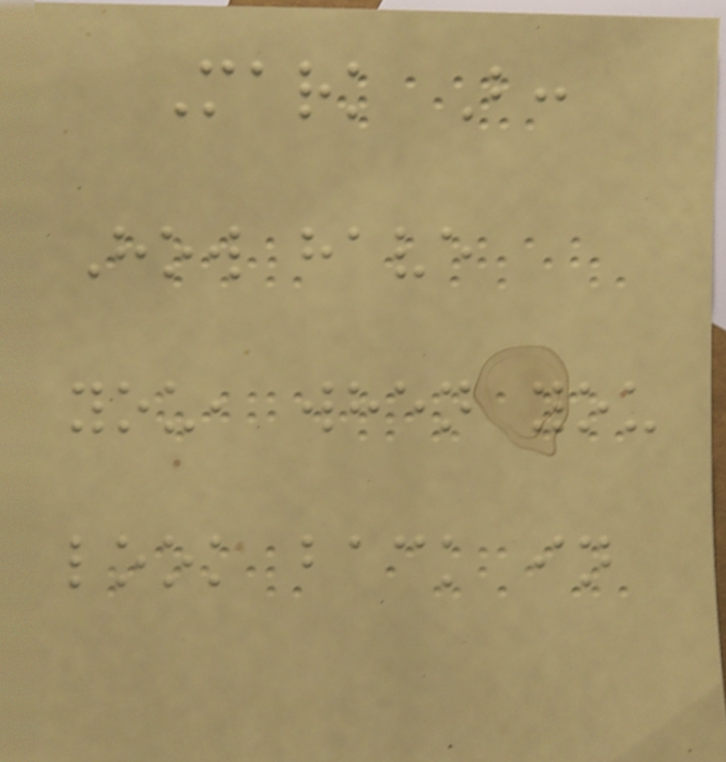Mark B:
How have
you, when you
look back in
